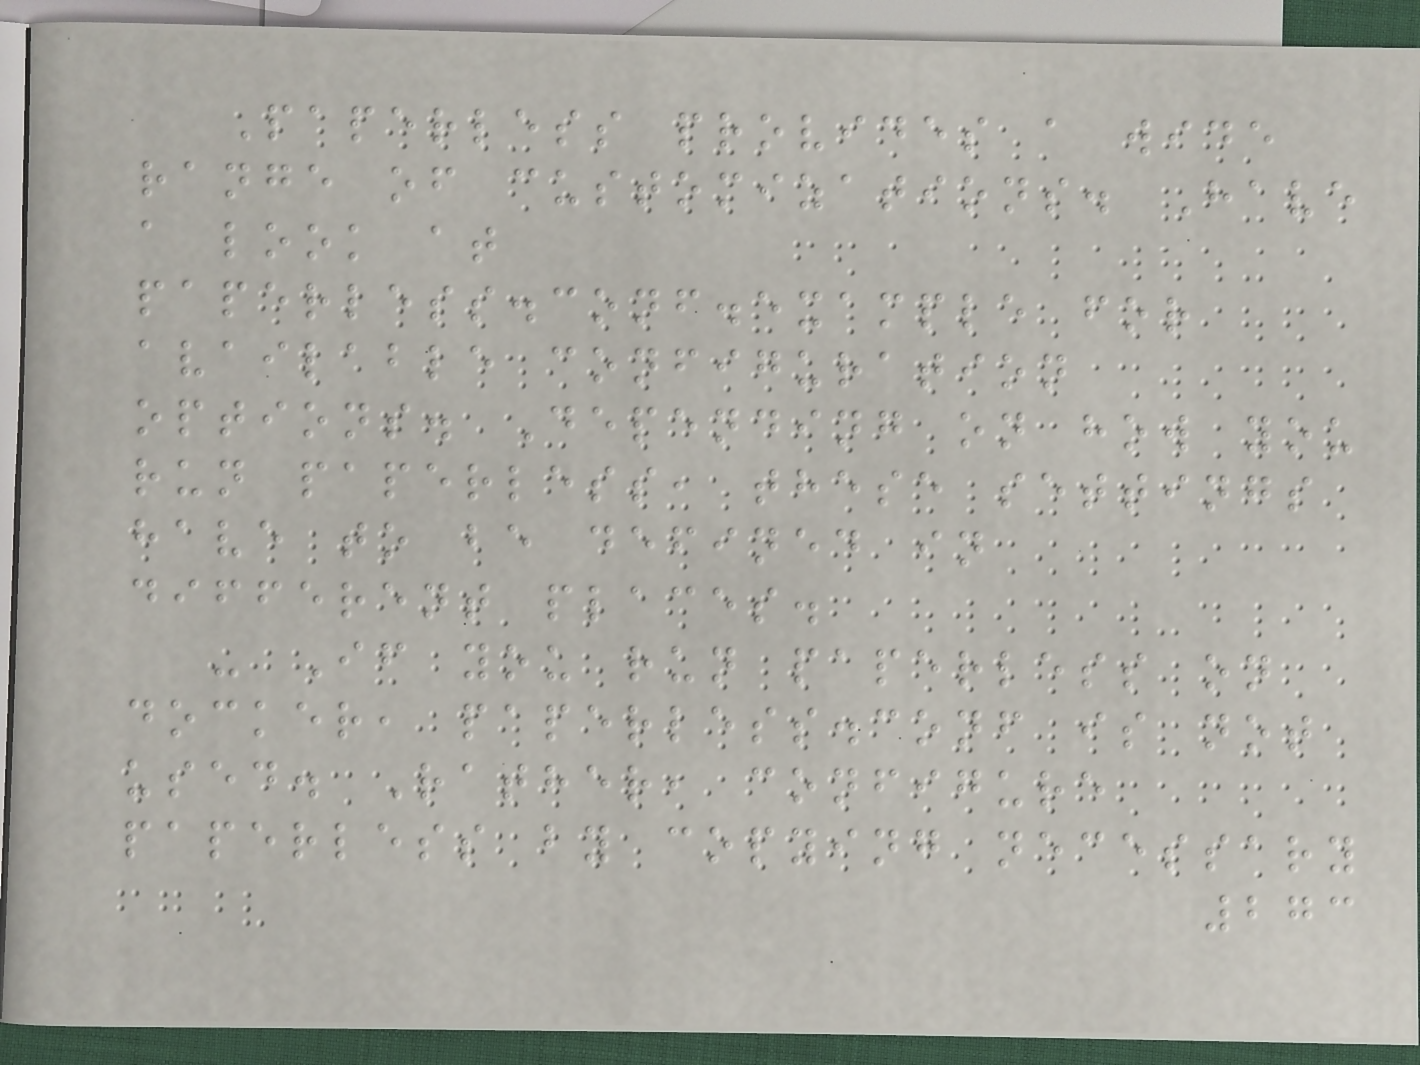Paperless provides a wide
range of customizations. Have
a look at
paperless.conf.example for
available configuration
options. Depending on how you
run paperless, these settings
have to be defined in
different places.
- If you run paperless on
docker, paperless.conf is not
used. Rather, configure
paperless by copying necessary
273
